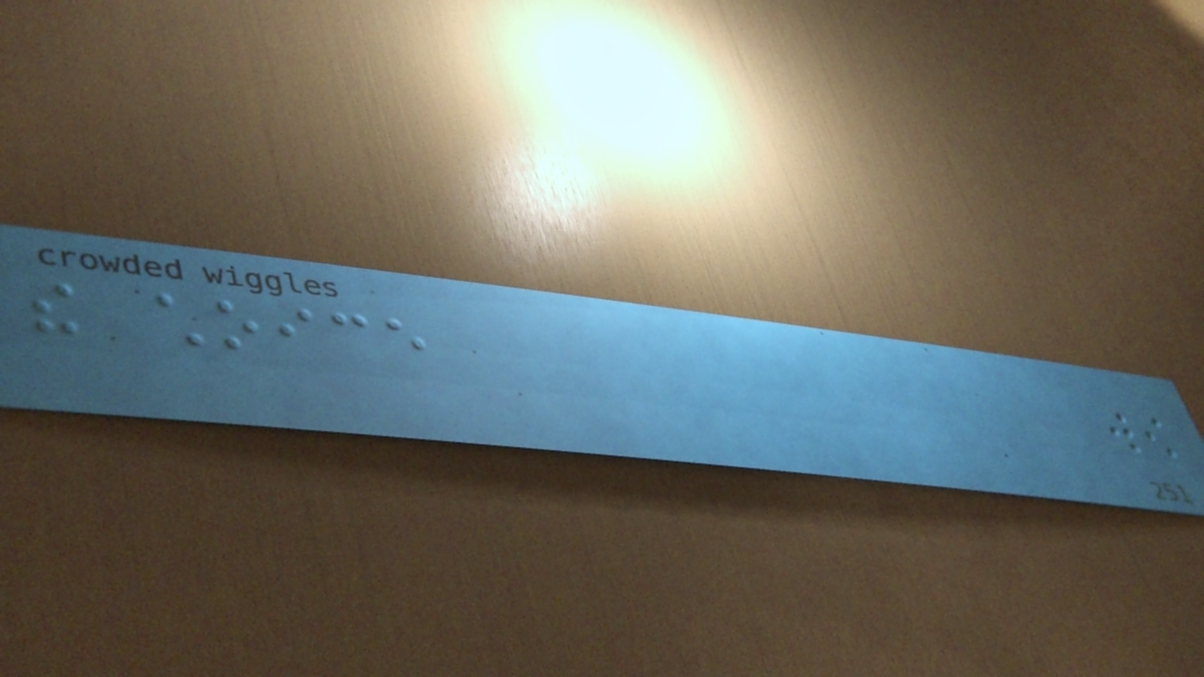the choice
